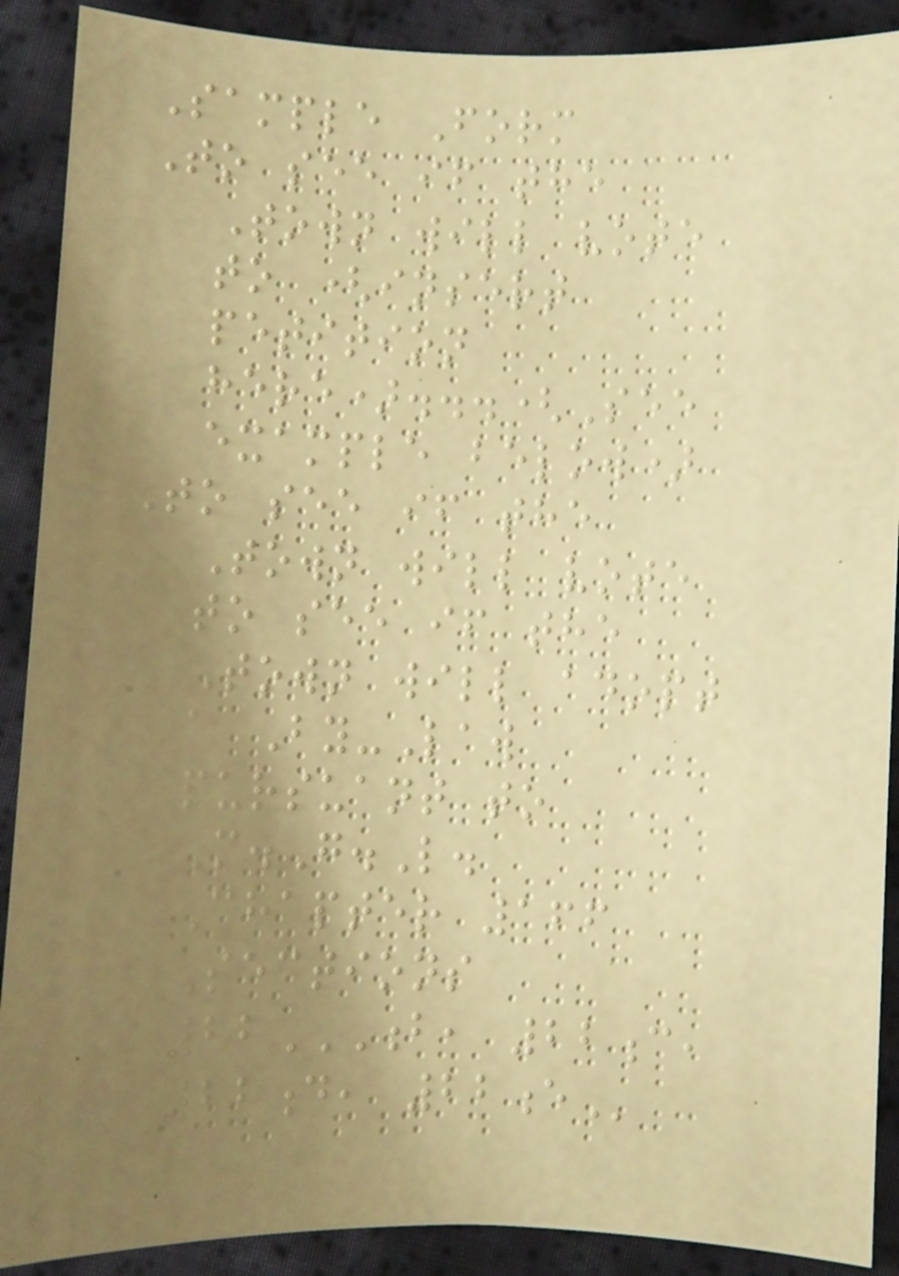Sample Form
To see if the
Town will vote
to (insert
petition
here)...(See
example below)
To see if the
Town will vote
to see if the
Town will adopt
a By-Law
pursuant to
M.G.L.
Chapter 166
Sections
22B, 22C,
22D, 22E
